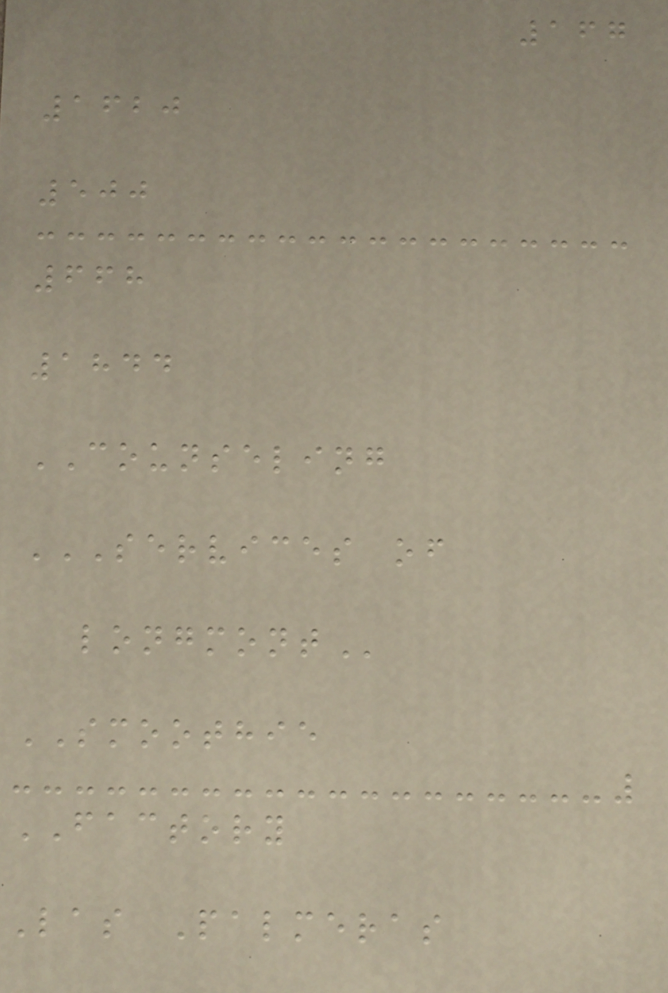167
1620
500
668
1844
COUNSELING
SERVICES OF
LONGMONT
SMOOTHIE
FACTORY
Las Palmeras
